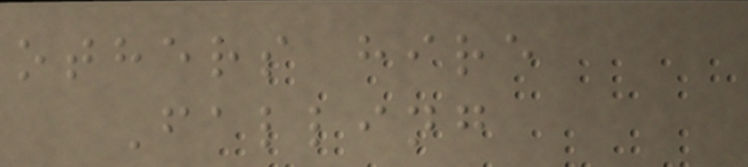others hire
Falling
